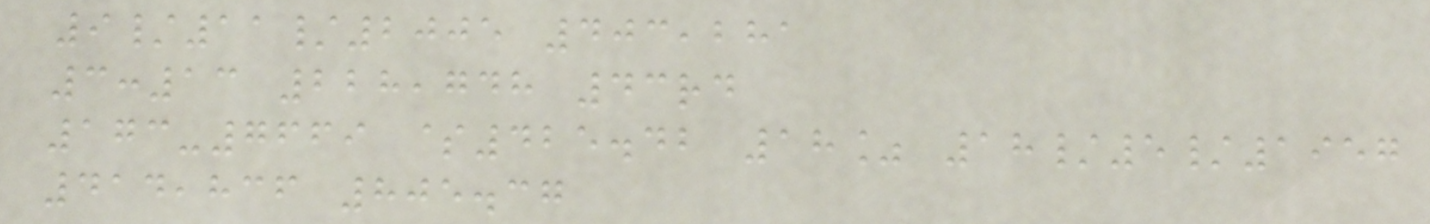9/11/2005 403,281
3:13 228,748 43rd
173-7669 $425.42 18% 18/5/1957
414,836 805.37
